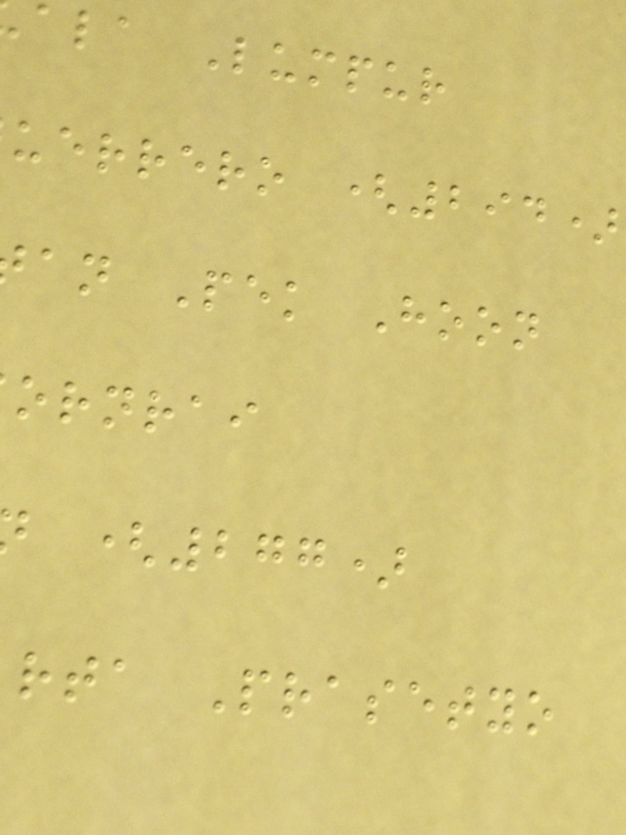ala Lumpur
uerrero (294)
an Pek Hoon
ornrai
(277)
rta Prasetyo
